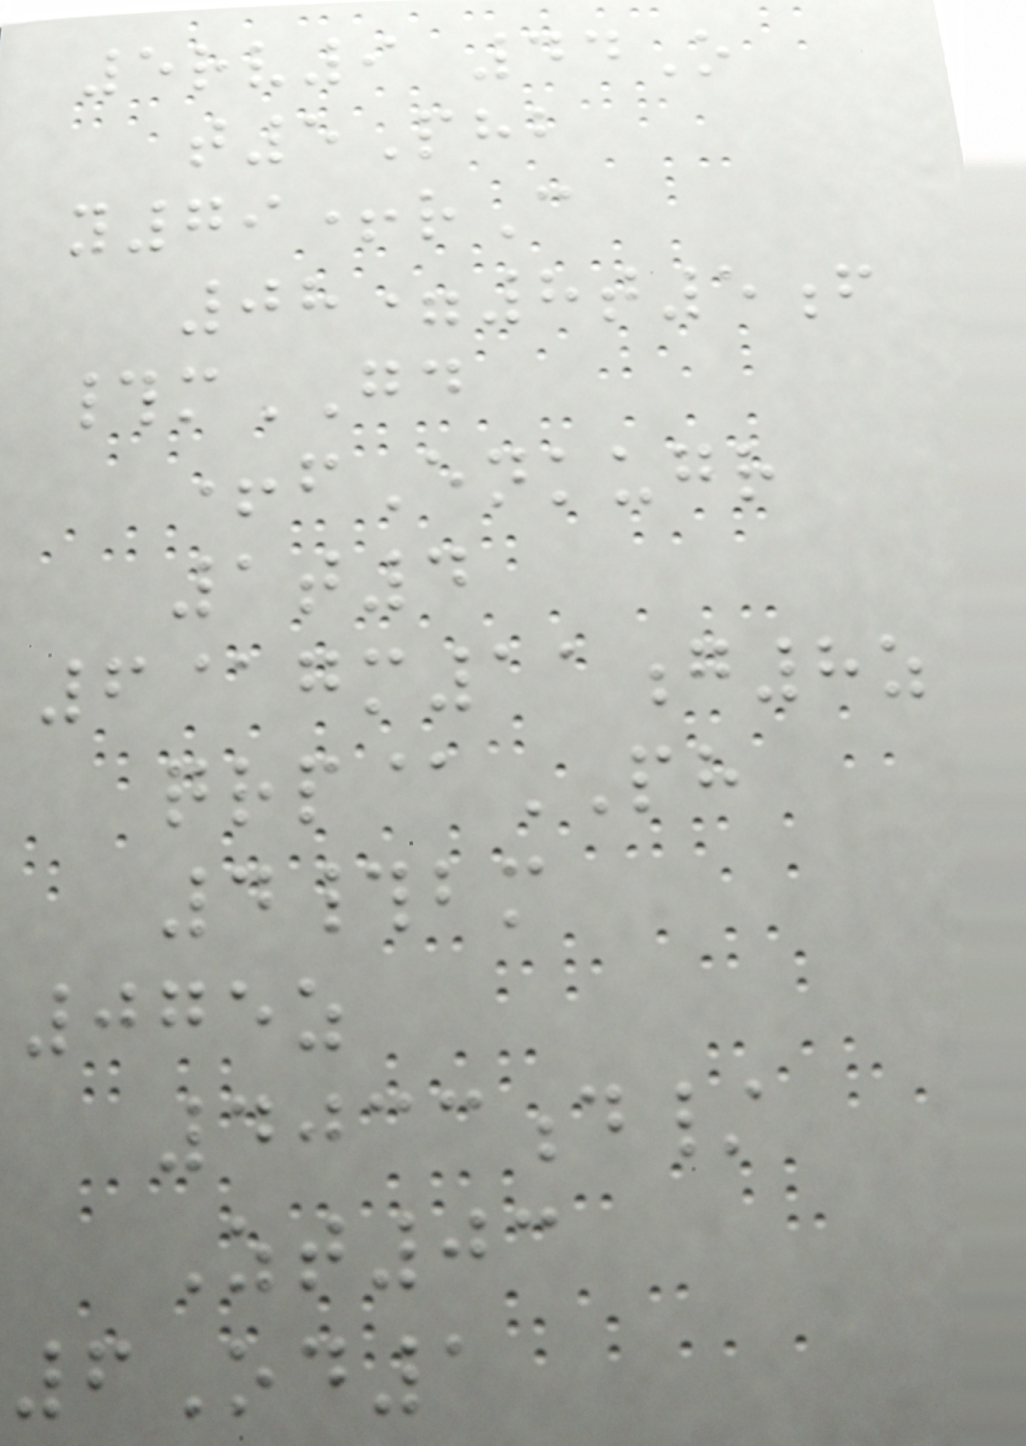5rv9 44O
t5Phb
y79+rC
08=8t5f
#mGD
+fEnkugr
1t4
6@gm11g8z
qrp@PH
4#bm
075z
4033d/
Zt03
6Od1
